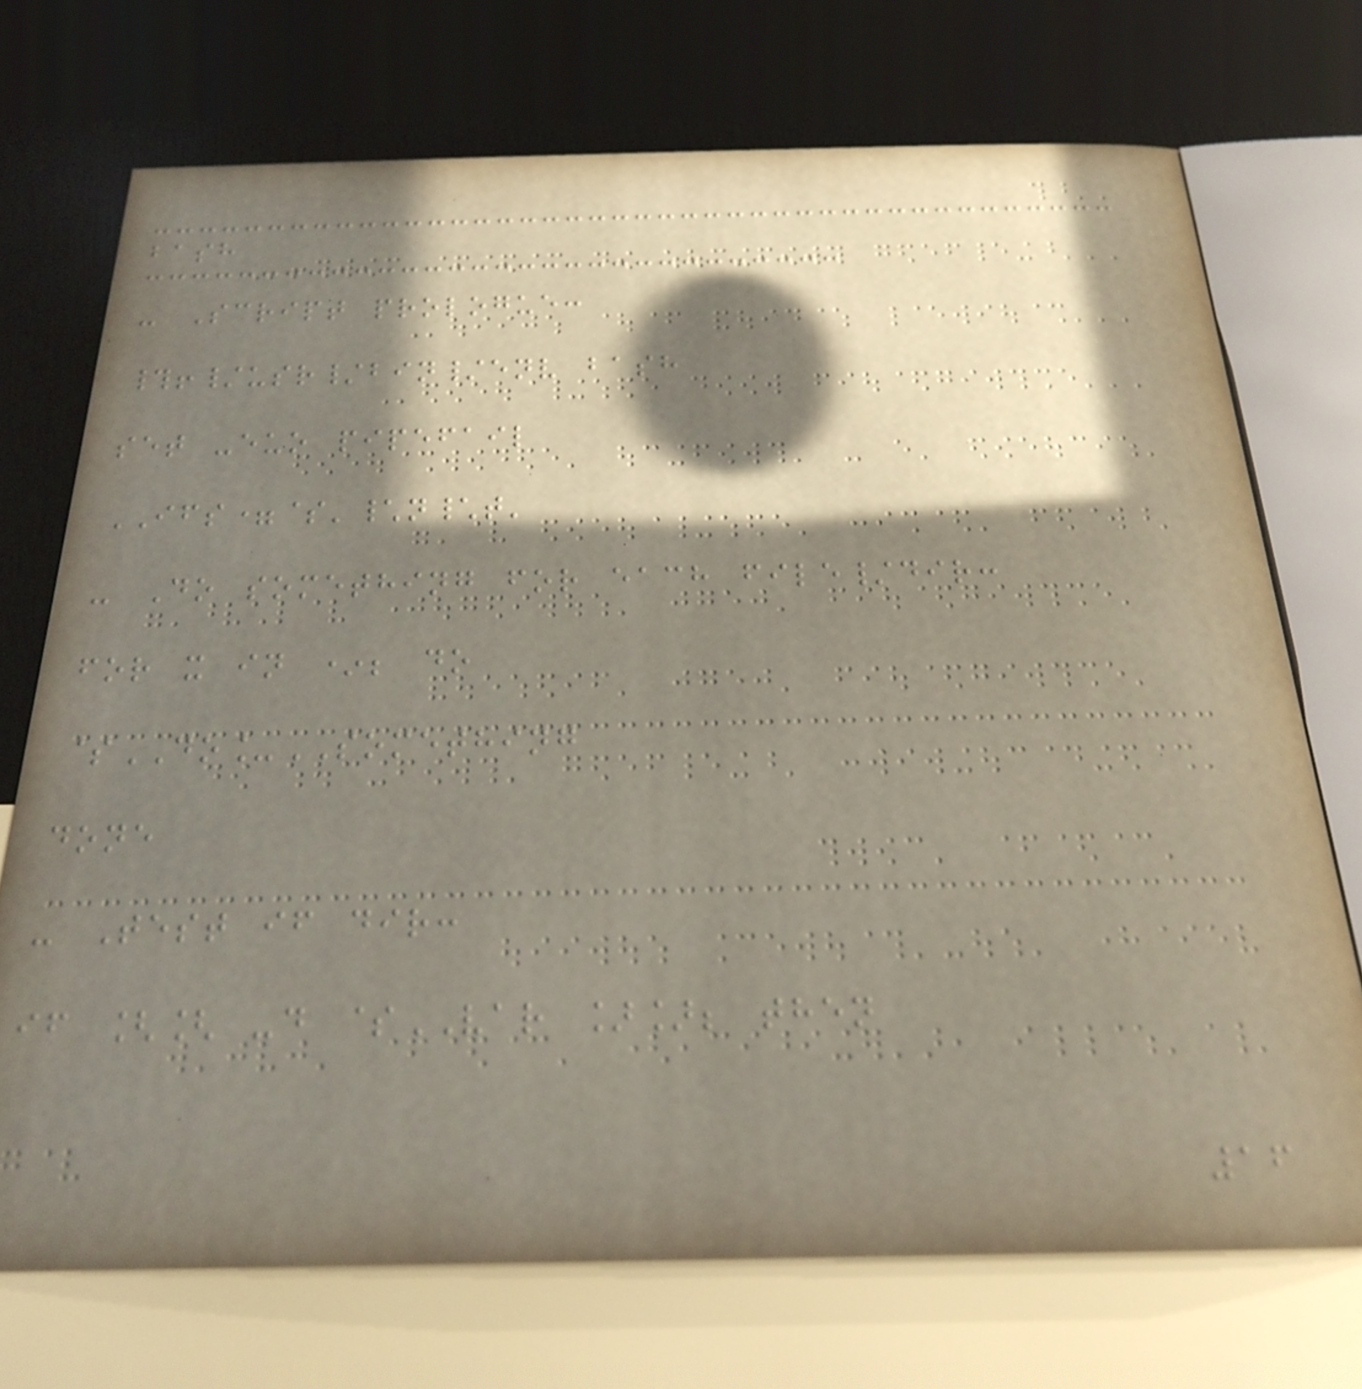bash
- Script prologue:
#!/usr/bin/env bash
set -euo pipefail
IFS=$'\n\t'
- Do something for each file/dir:
for x in *; do
$DO_SOMETHING
done
- Test if dir:
if [[ -d $VAR ]]; then
16
